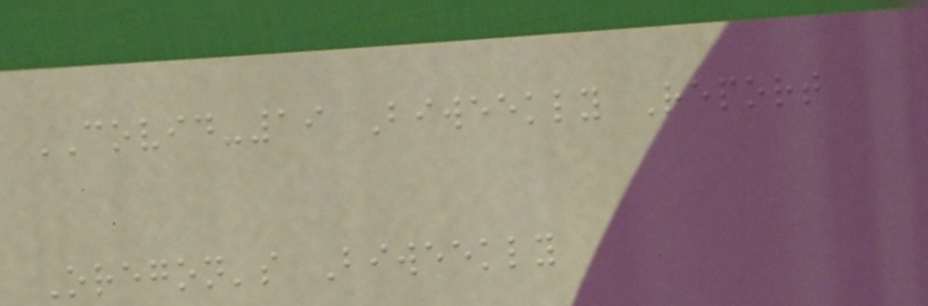COVID-19 Biweekly Report
Oregon's Biweekly
